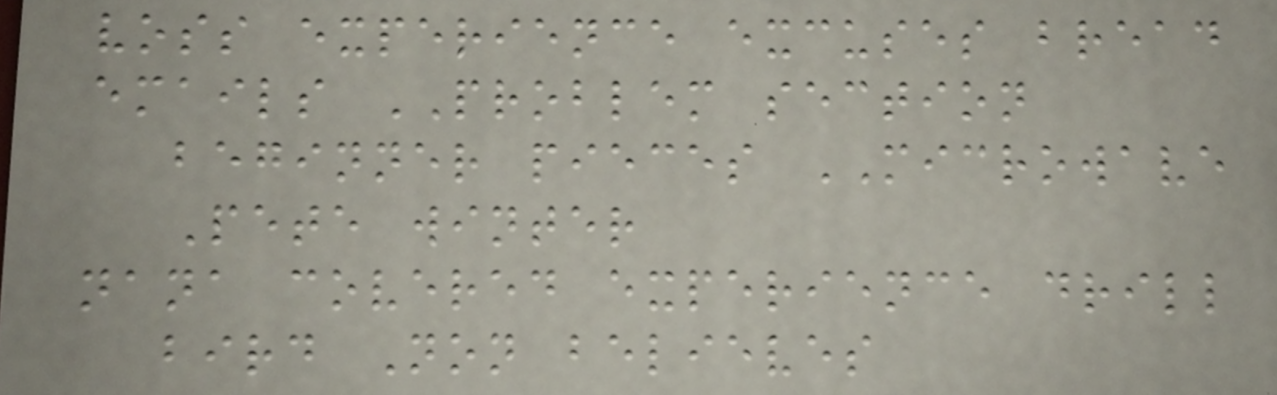voss experience excuses bread
emails PROBLEM section
beginner pieces MICROWAVE
Pete winter
nana covered experience drill
bird Non believes
